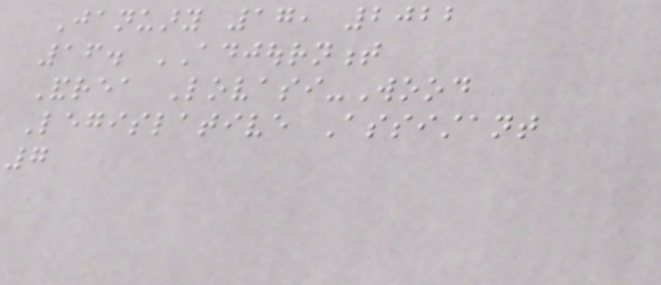January 17, 2022
16. ADJOURNMENT
Andrea Lovasi-Wood
Legislative Assistant
7
